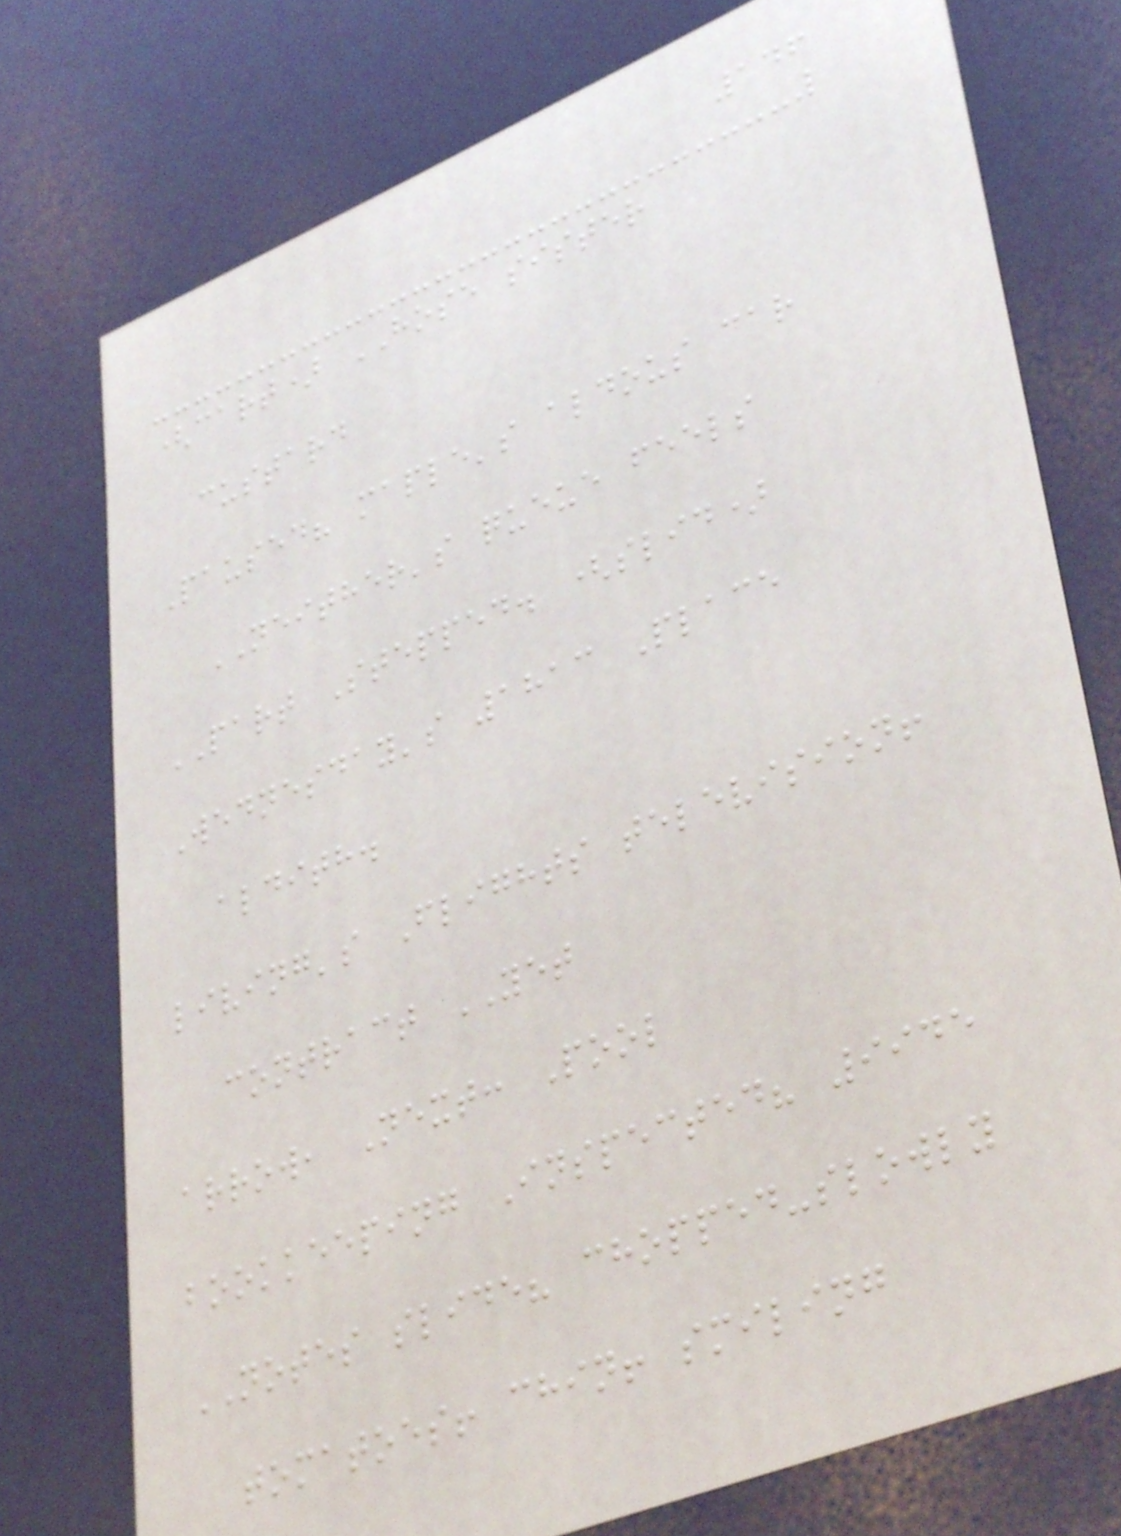146
(cart) HOSE sister
custard
Paused? maple's aldous car
NEITHER's queue feels
PART Stepped. (slid)
Wednesday's 1813 Place
aldith.
living's Flights television!
contract YET
arrow, Next: Pool
bookkeeping Inspected? 9945
NOTES slide? chopped-slowly
tomatoes! chin! smiling
